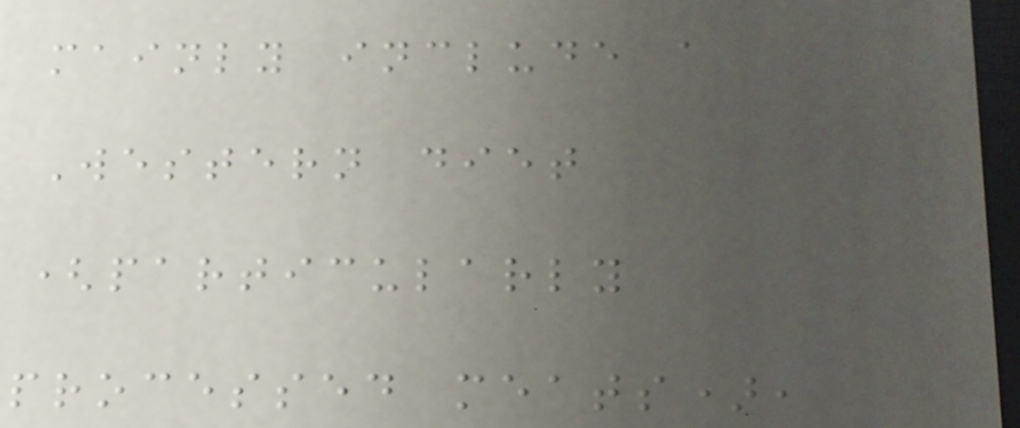mainly include a
Western diet
(particularly
processed meats),
